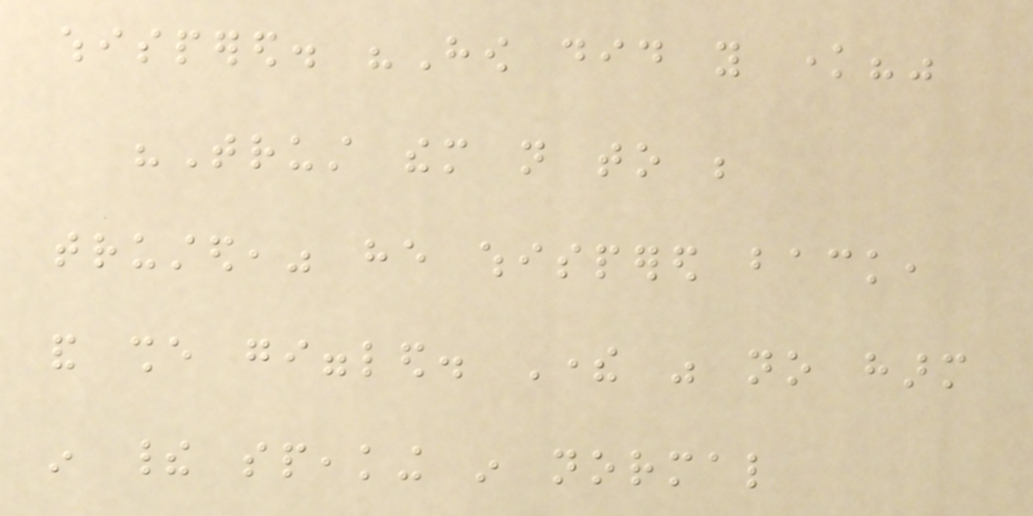whispered. "How did you know?"
"Trust them not to be
trusted," he whispered back,
and she giggled. There was no harm
in their speaking in normal
